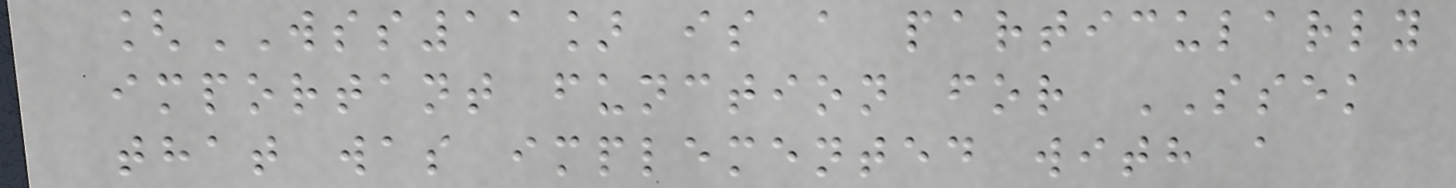[WSS11] is a particularly
important function for SSEK
that was implemented with a
